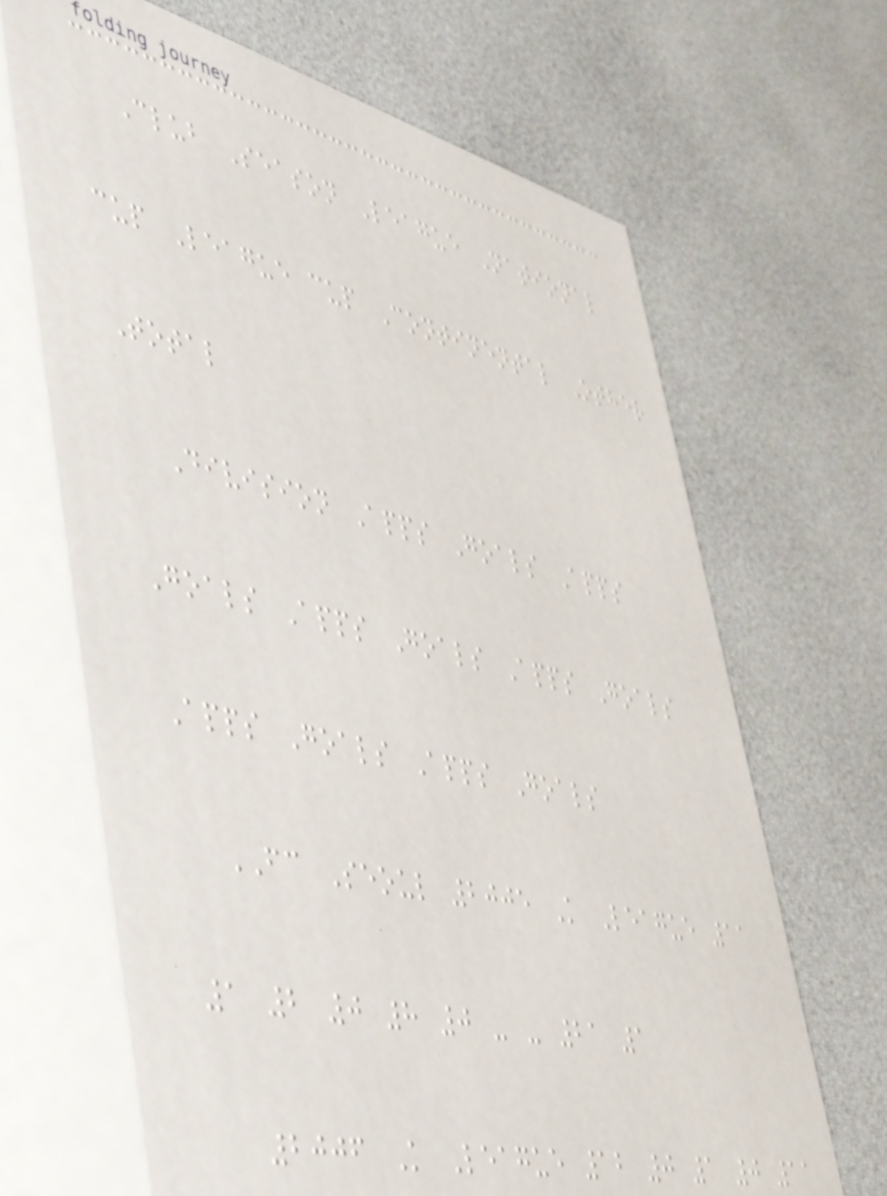Club Season League National
cup League cup Continental Other
Total
Division Apps Goals Apps
Goals Apps Goals Apps Goals
Apps Goals Apps Goals
FC Seoul 2005 K League 11
1 2 0 8 0 - - 21 1
2006 K League 12 0 1 0 11
